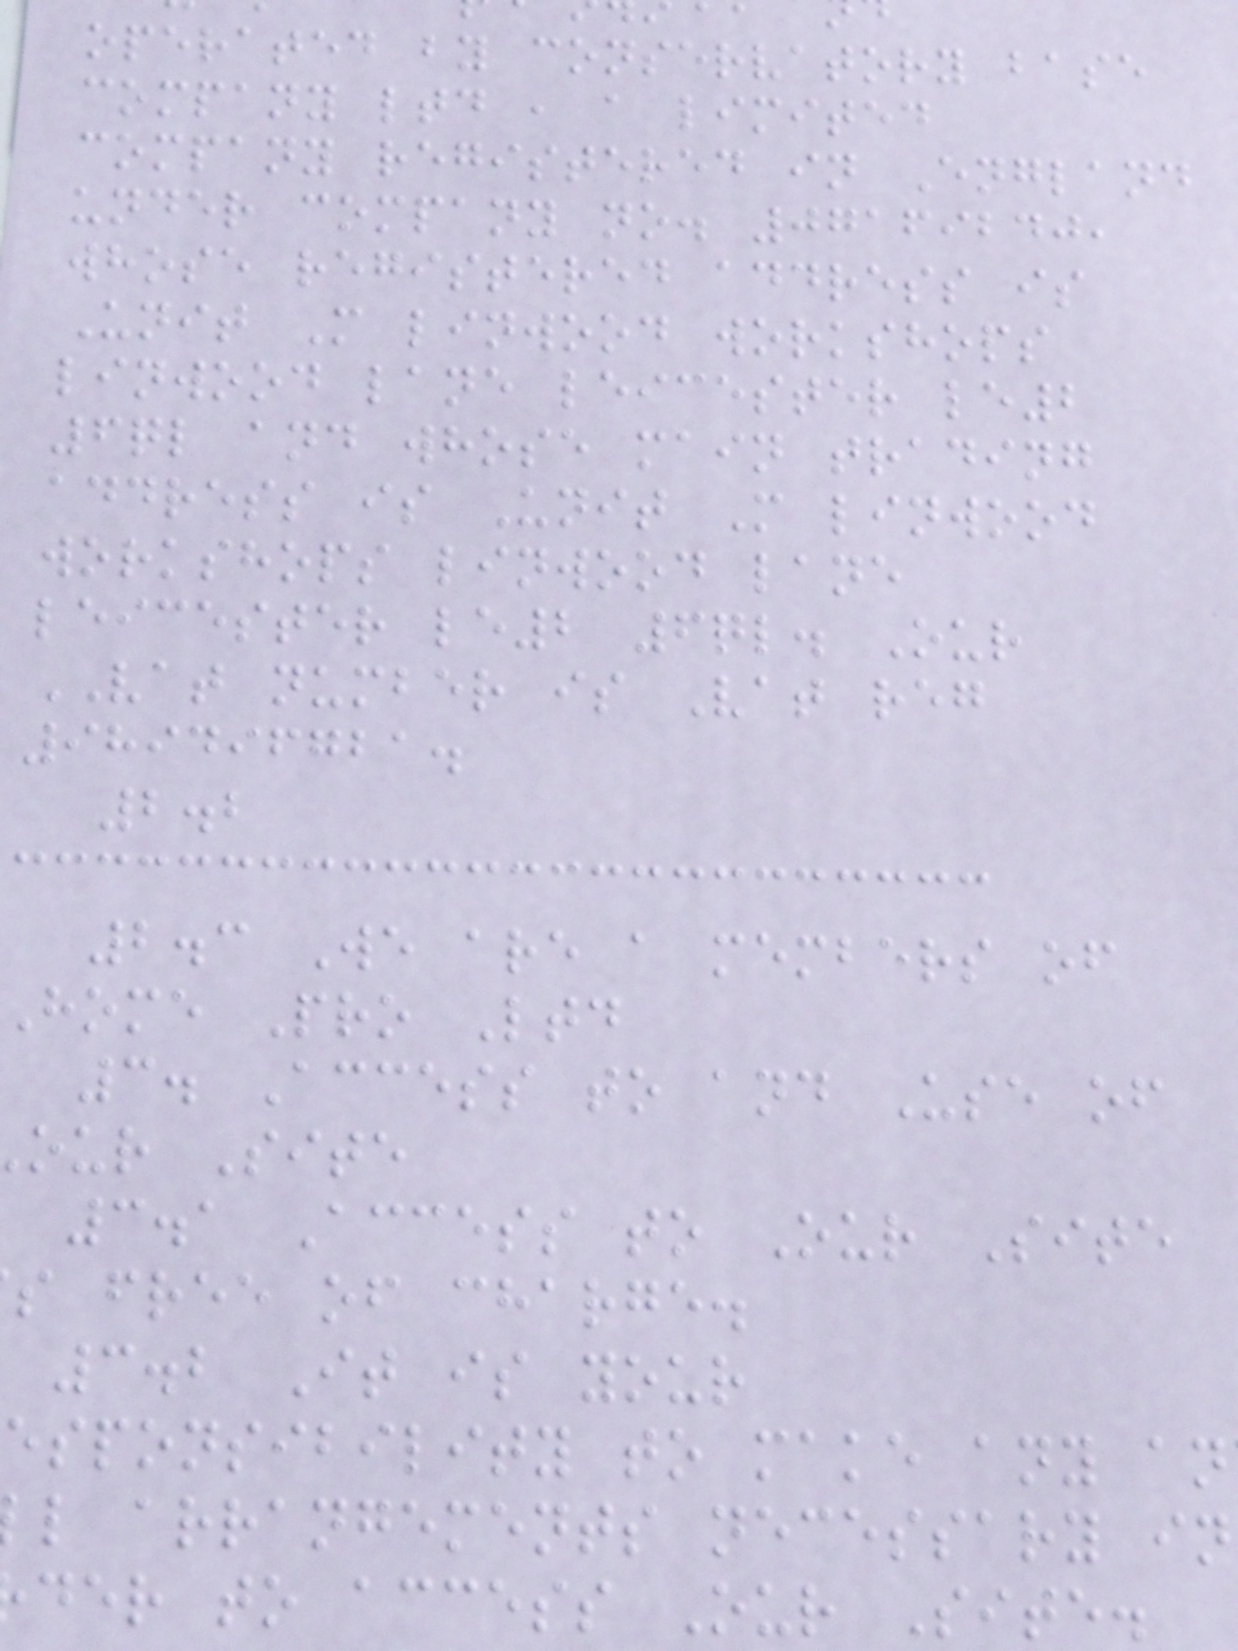operated by conservatory base
company ltd , a limited
company registered in England
under company no. 07169240,
whose registered address is
Unit M linwood workshops
linwood lane leicester le2
6ql and whose main trading
address is Unit M linwood
workshops linwood lane
leicester le2 6ql. Our
VAT number is Vat reg
989496721.
2.2
2.3 We are a members of
home Pro Ltd
3. Access to and Use of
our Site
3.1 Access to Our Site
s free of charge.
3.2 It is your
esponsibility to make any an
l arrangements necessary in
der to access Our Site.
